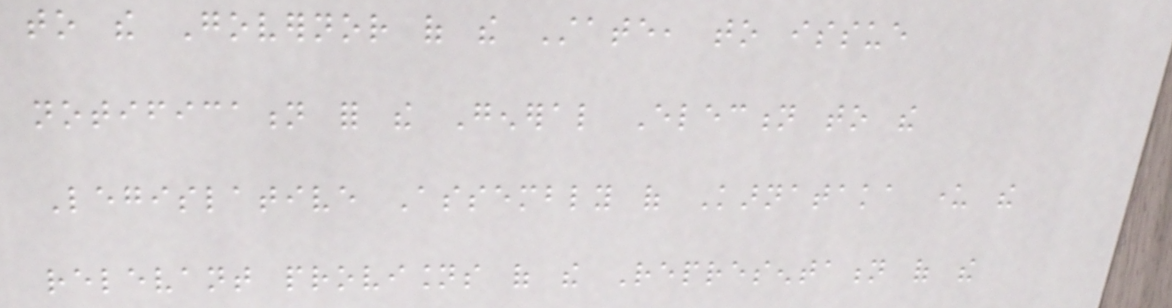to the Governor of the State, to issue
notification for the General Election to the
Legislative Assembly of Karnataka under the
relevant provisions of the Representation of the
